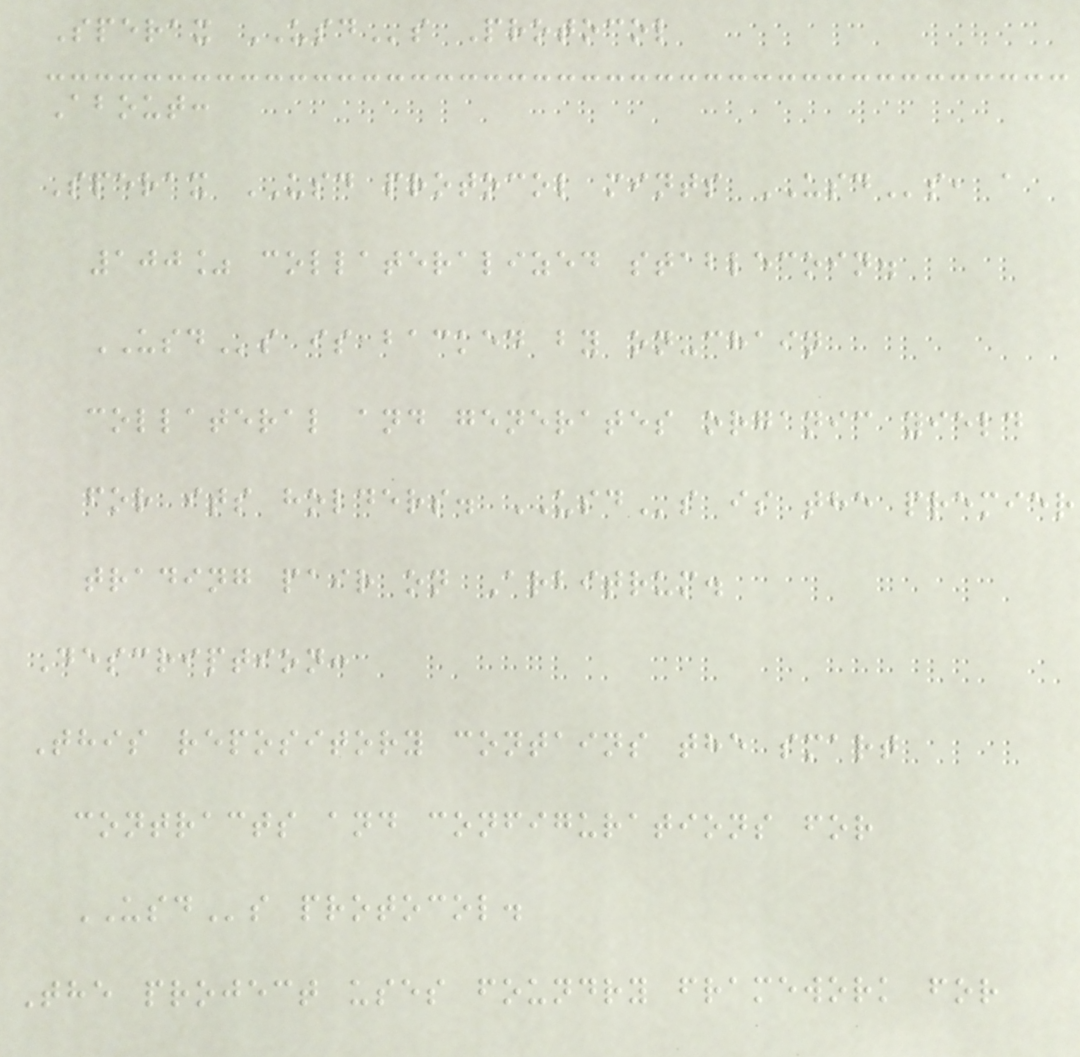Sperax USDs Protocol
About:
Sperax USD protocol mints USDs, a
100% collateralized stablecoin.
USDs is backed by on-chain
collateral and generates organic yield
for its holders. USDs is the premier
trading pair on Arbitrum.
Description:
This repository contains the smart
contracts and configurations for
USDs protocol.
The project uses foundry framework for
